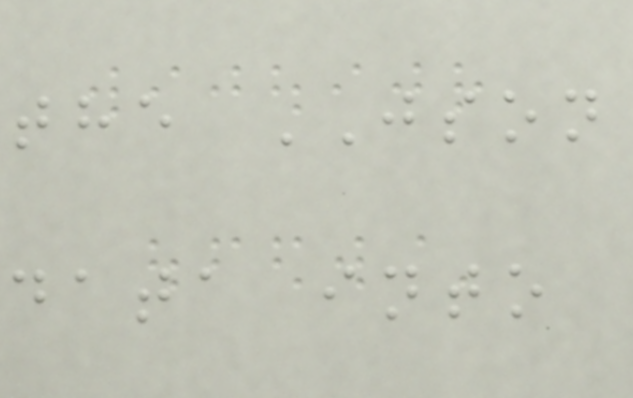the JSON
data into
